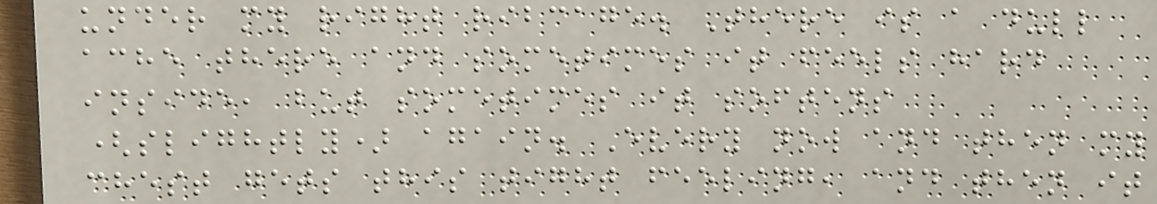under my right ribcage. There is a dull
ache there and sometimes it feels hard
inside, but sometimes it softens
(slightly) again. Every now and then my
chest gets this tight feeling, and then it
